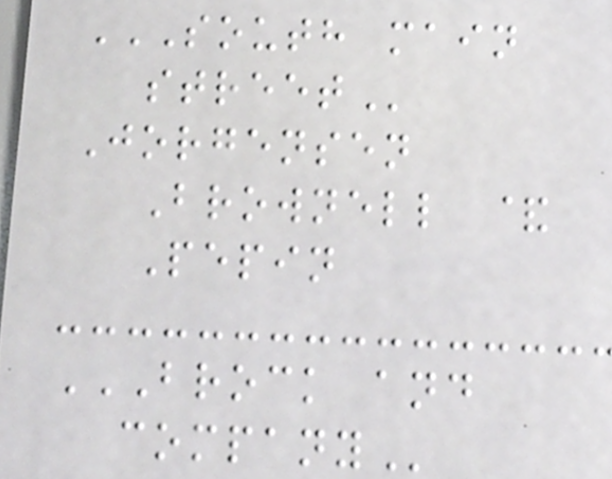SOUTH MAIN
STREET
Jorgensen
Brownell &
Pepin
BROCK AND
COMPANY
